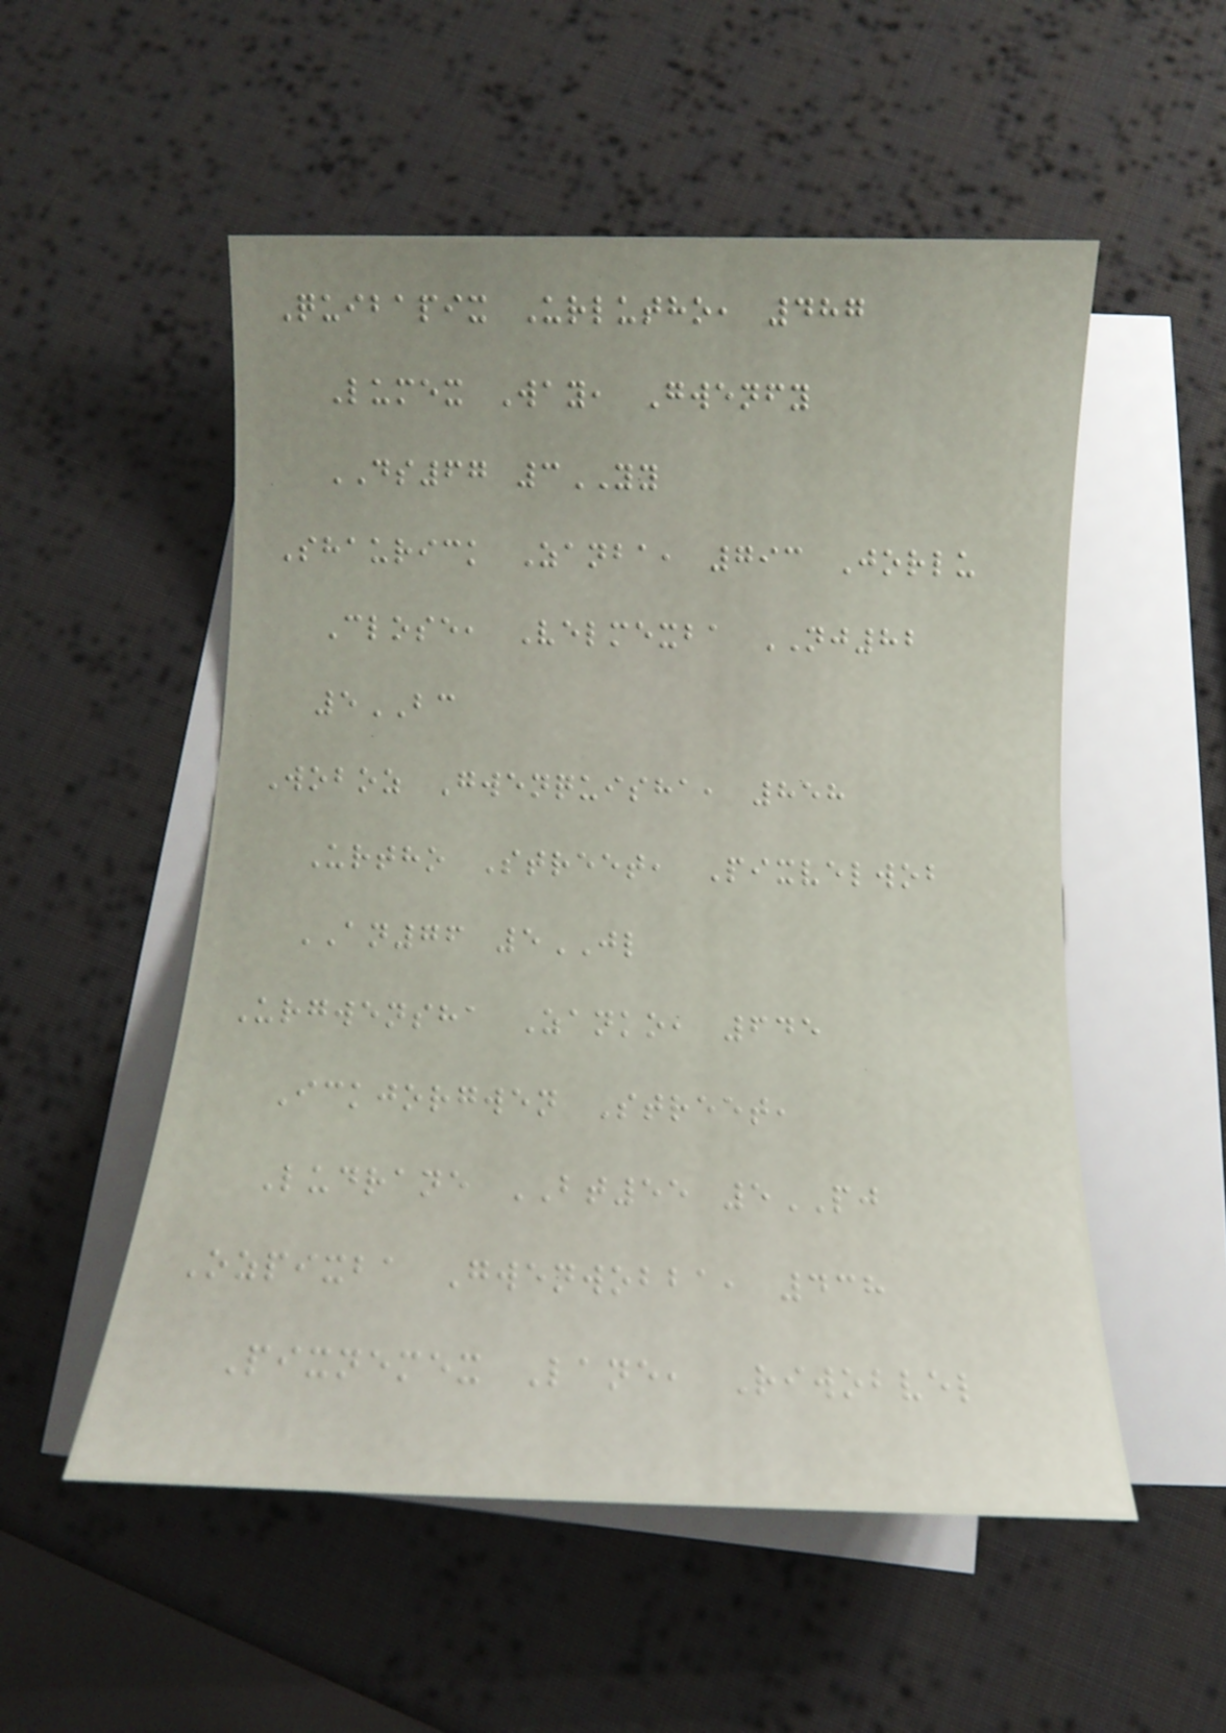Quibapix Urlutho, 487
Lumex Way, Gwenfy
DS67 3YY
Shaurick Zanba, 793 Jorlu
Close, Velmexba NJ82
5BC
Woboz Gwenquisha, 858
Urtho Street, Pixvelwob
AN76 5JL
Urgwensha Zanko, 645
Ickjorgwen Street,
Ludrane BT55 5PJ
Ozpixba Gwenwobba, 438
Pixnemex Lane, Riwobvel
